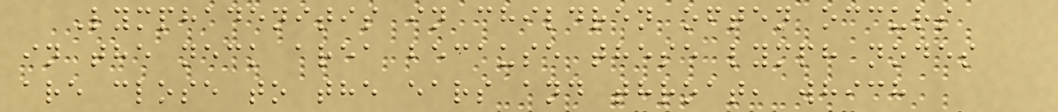Lymphadenitis in children often occurs
in the neck area because these lymph nodes
are close to the ears and throat, which
